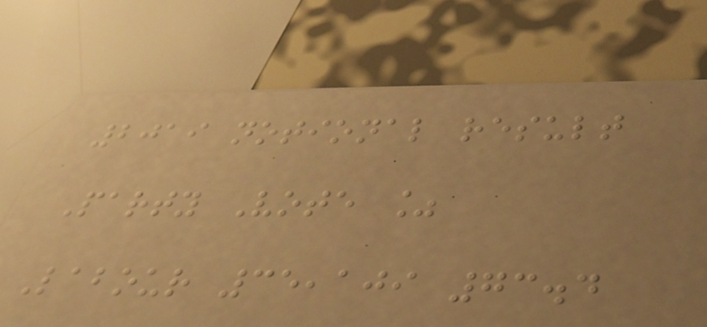2019 notional result
Party Vote %
Labour 35,109 73.4
